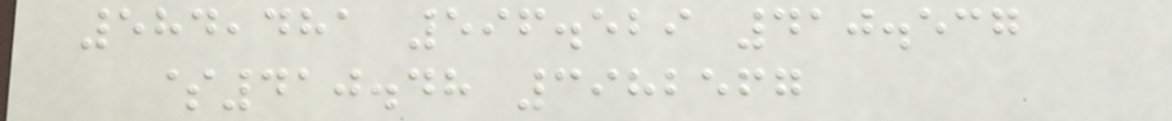584,481 596.529 410.537
$410.48 3982567
